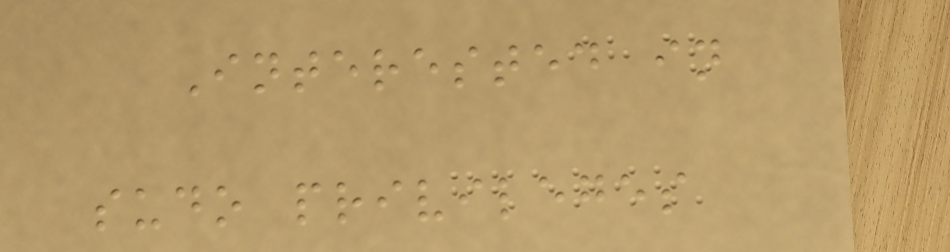Interested in
sudo privileges
